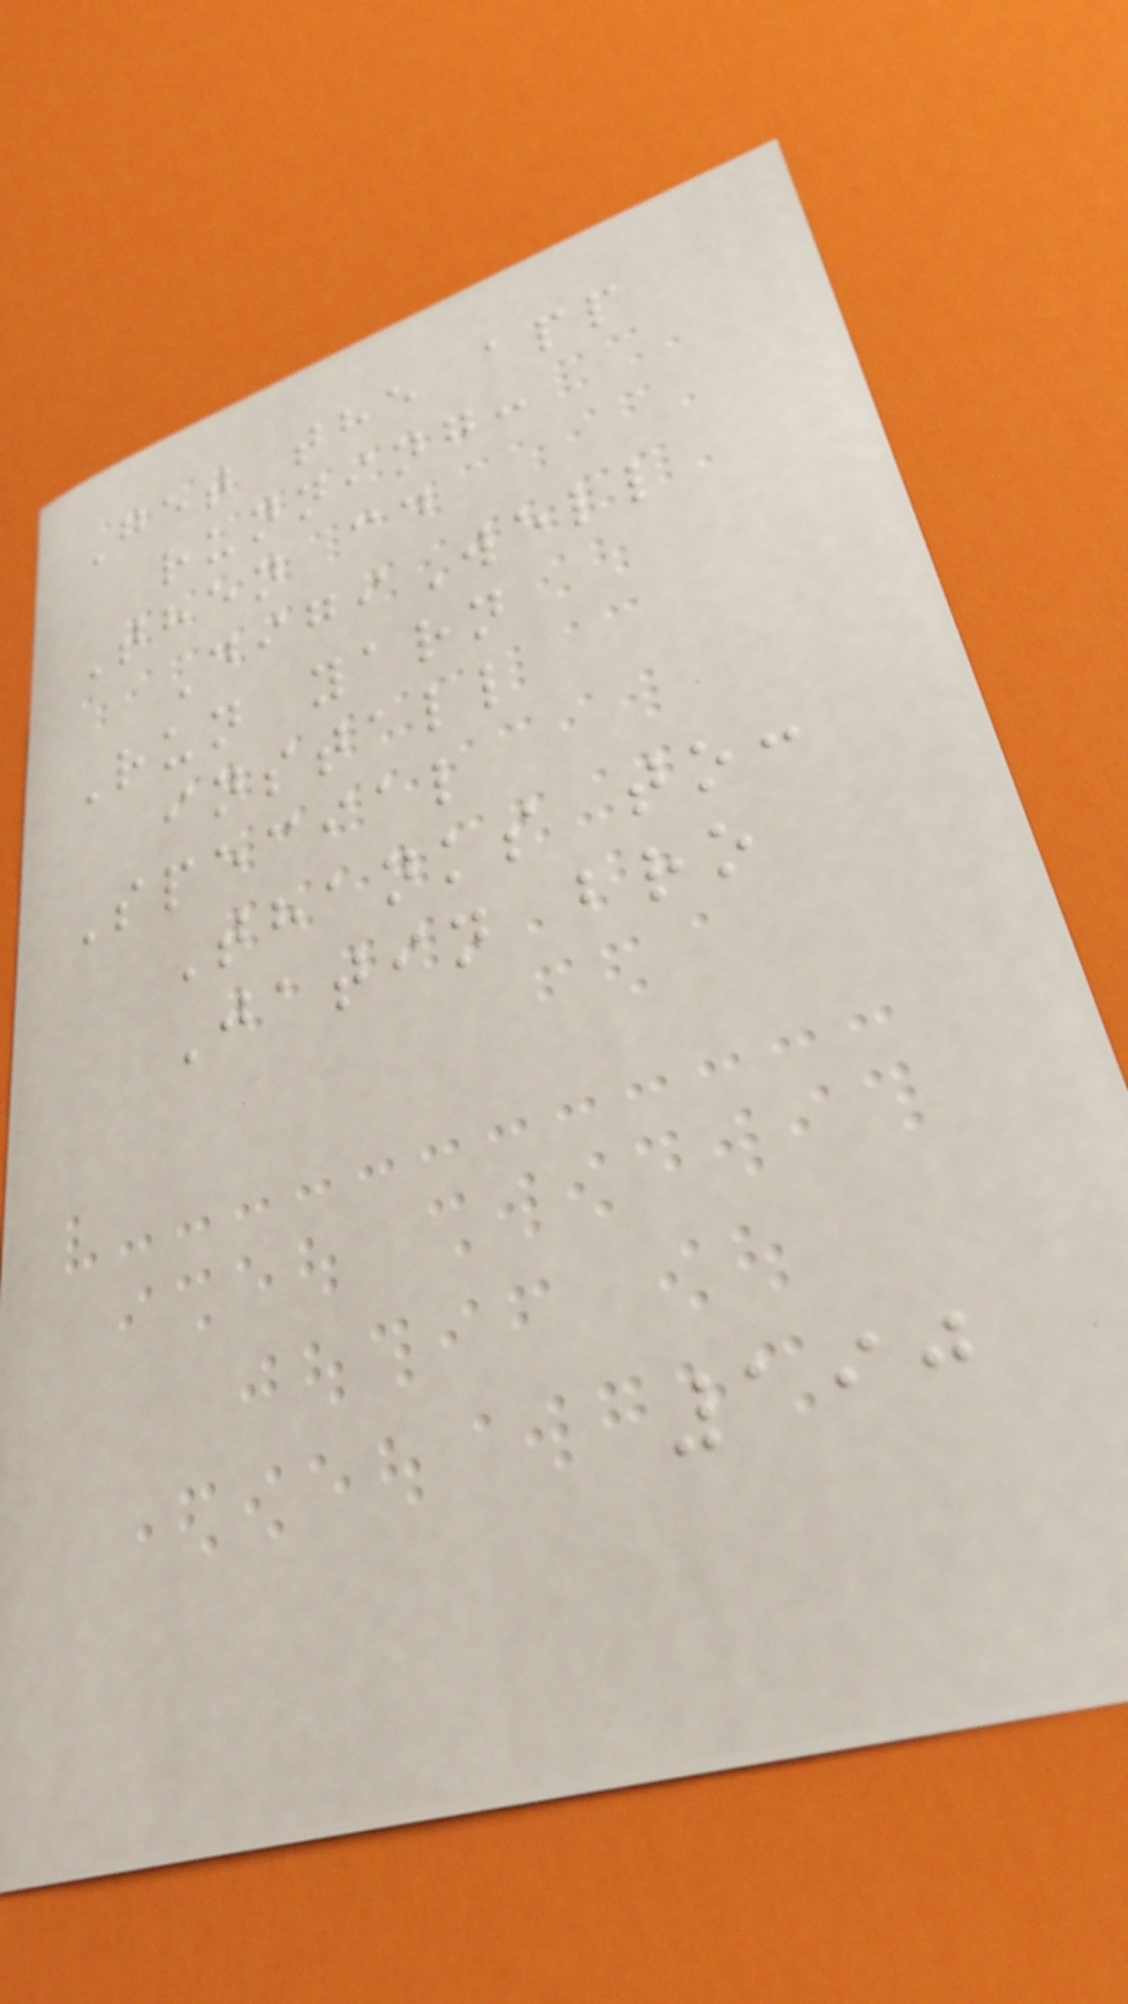Get the app
running:
Then cd
DigiWell
Run yarn
install
Special
Thanks to:
Jatin bro
190
